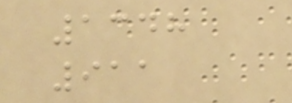1348
911
